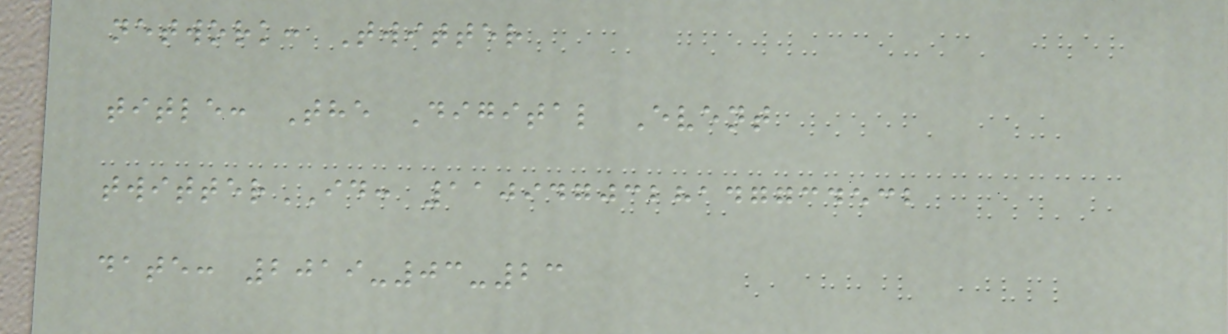network: Twitter
title: The Digital Event
twitterID: 1109470328147734532
date: 2019-03-23
